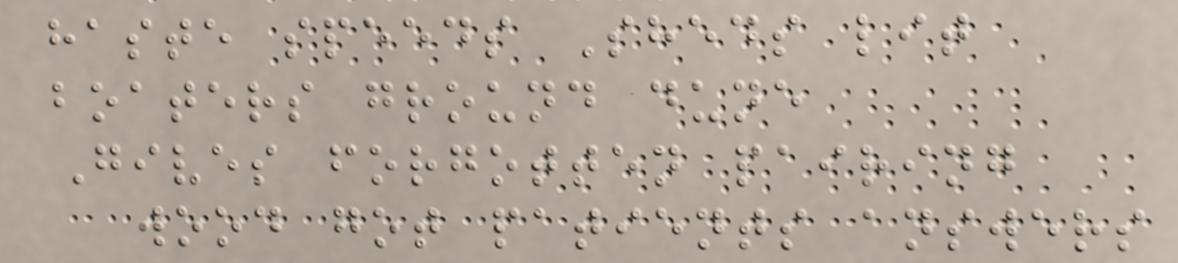haste speeds Sheds lit
boaters ground dune
Gives forgotten pairing
wood got patients answers
